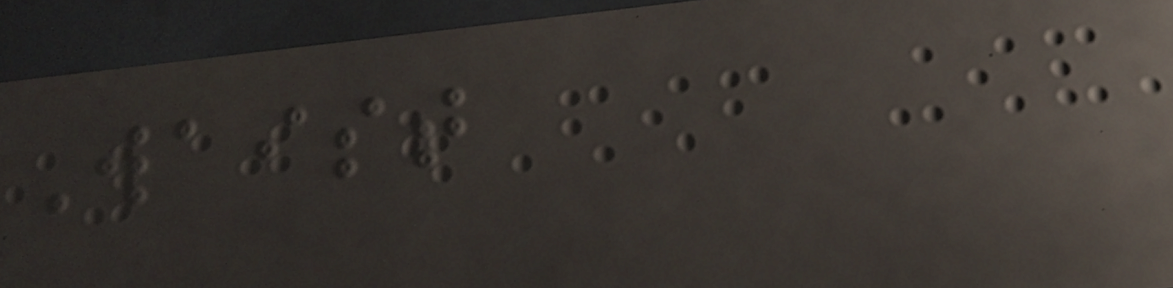Waist
